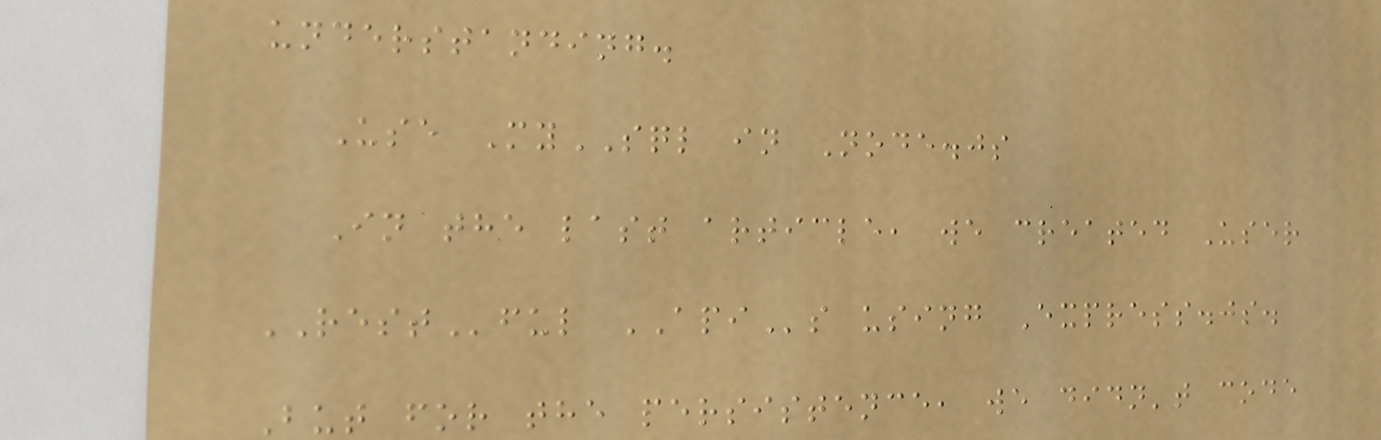understanding.
Use MySQL in Node.js
In the last article, we created User
RESTful APIs using Express.js.
But for the persistence, we didn't code
